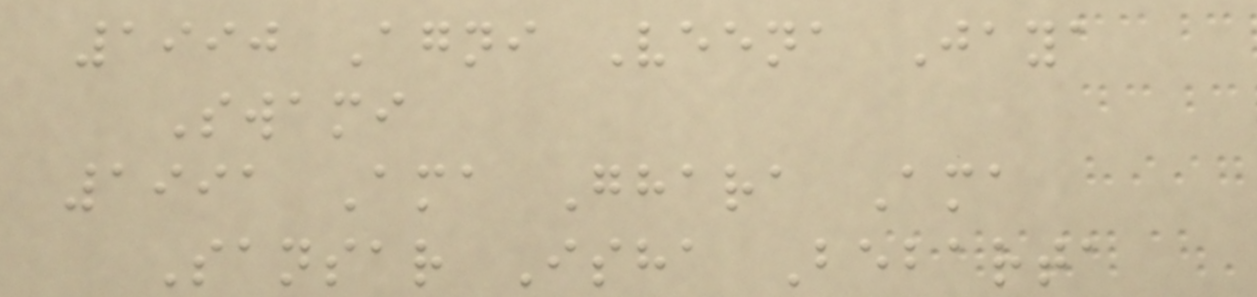1990 Agni Veena Jaya
Swami
1991 Ama Ghara Ama
Sansar Isha Bebarta
